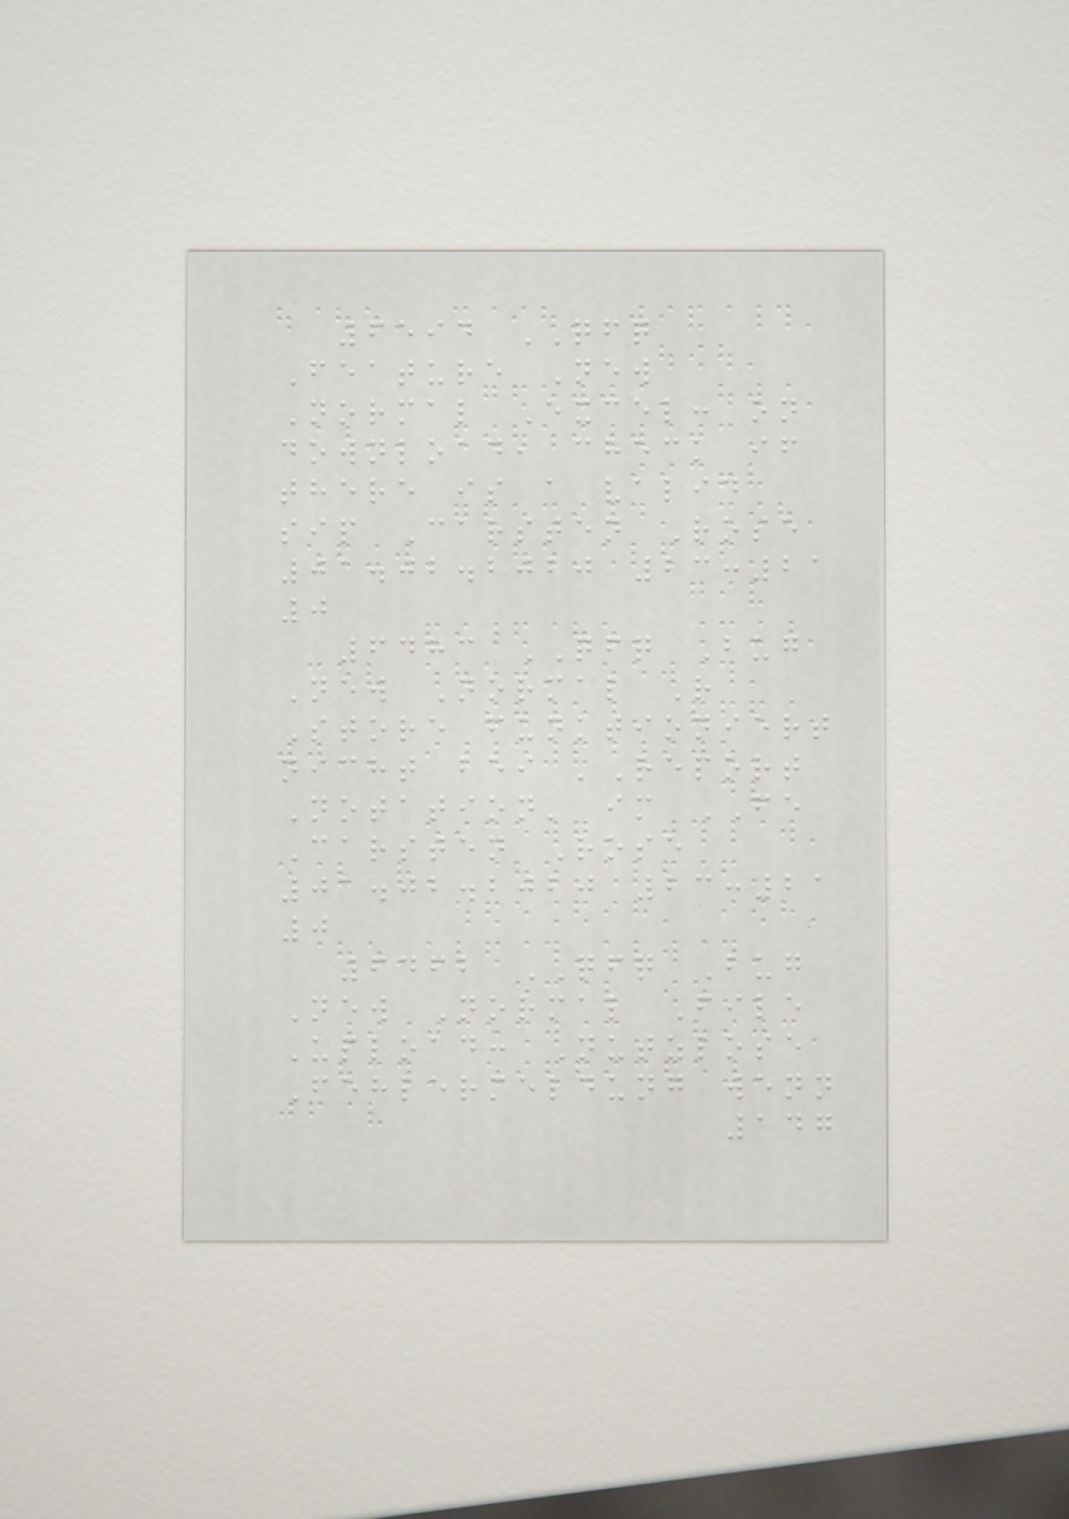6594 QFQ
Feature New
Normal Excel: on
download, check if
there is a valid
sip Carsten Rose
01.02.2020 23:21
0
6483 QFQ Bug
New Normal R
Store funktioniert
nicht bei 'Report
Notation' im FE
Carsten Rose
01.02.2020 23:21
0
6462 QFQ Bug
New Normal File
Upload: Nutzlose
Fehlermeldung wenn
147
